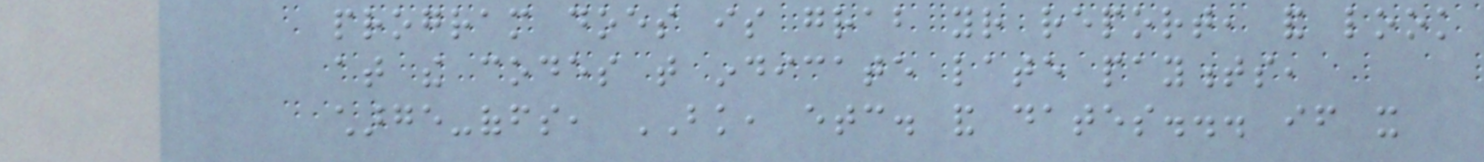program does is grab your report, and look
at the codes that indicate late payments,
charge-offs, BK, etc. and dates... if it
